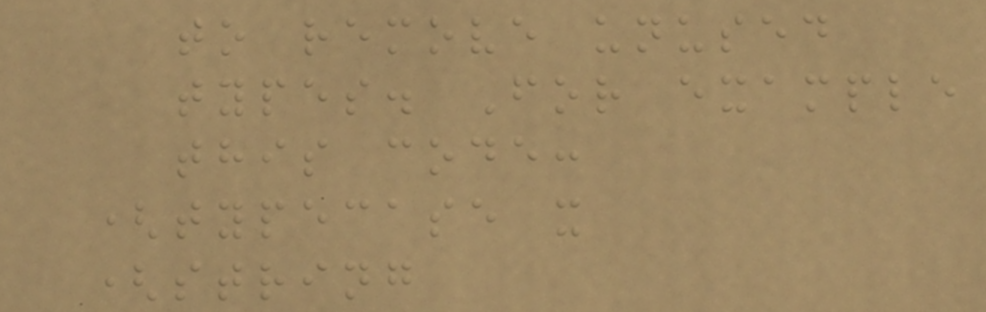to remove unused
types. For example
this code:
(typecase x
(string
